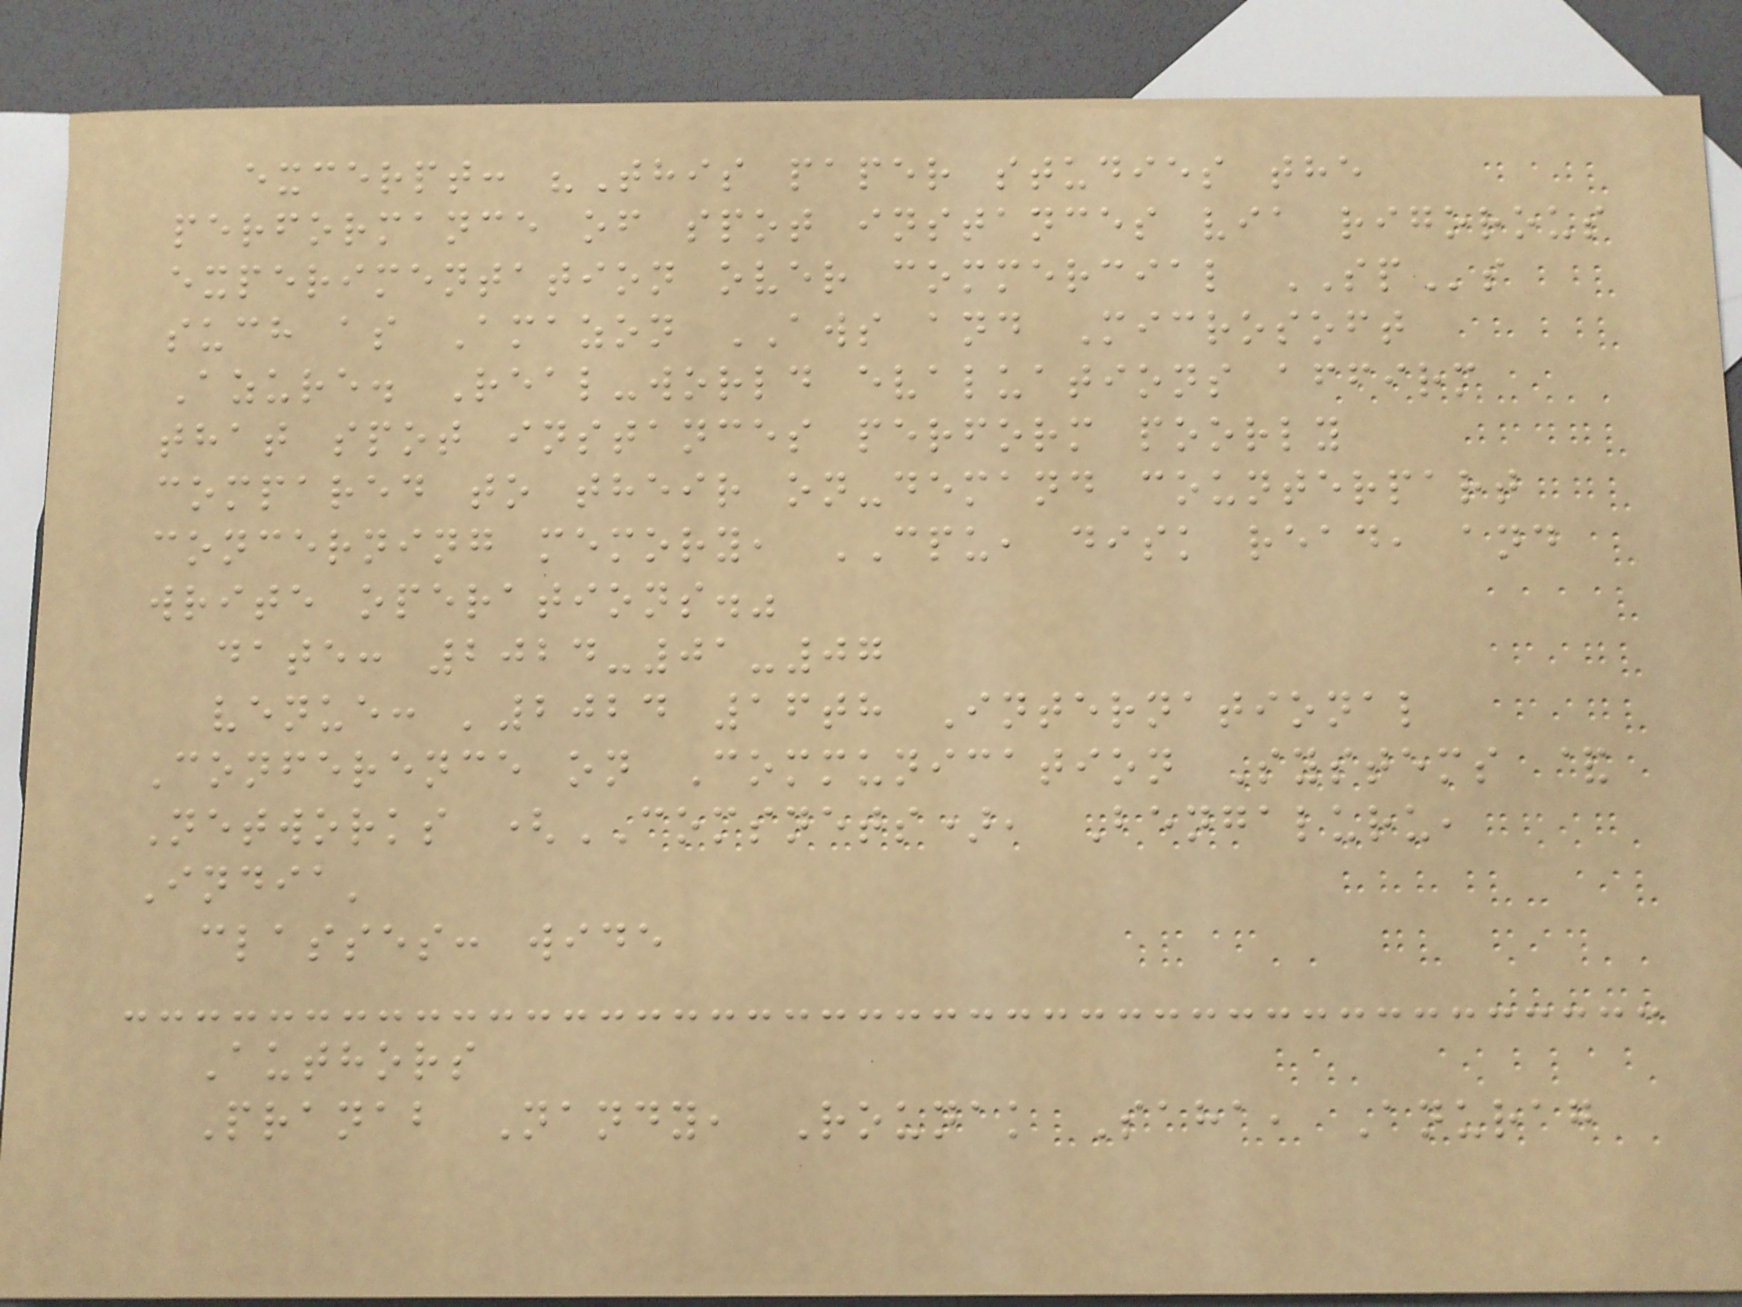excerpt: "This paper studies the
performance of spot instances via rigorous
experimentation over commercial SPs
such as Amazon AWS and Microsoft
Azure. Real-world evaluations affirm
that spot instances perform poorly
compared to their on-demand counterpart
concerning memory, CPU, disk read, and
write operations."
date: 2024-01-07
venue: '2024 16th International
Conference on Communication Systems &
Networks (COMSNETS), Bengaluru,
India'
classes: wide
Authors
Pranab Nandy, Rounak Saha, Anurag
